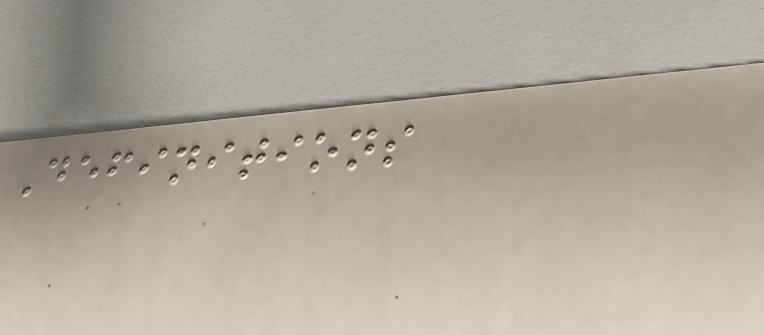Definitions
